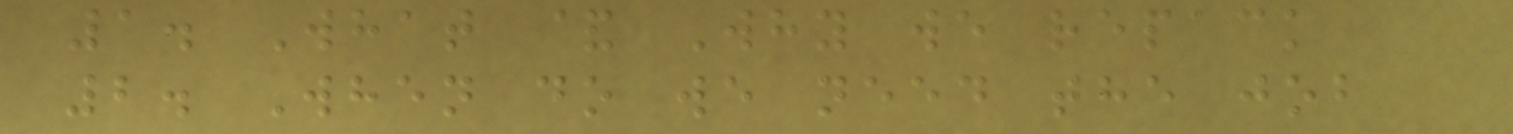1. What & Why we repack
2. When do we need the job
